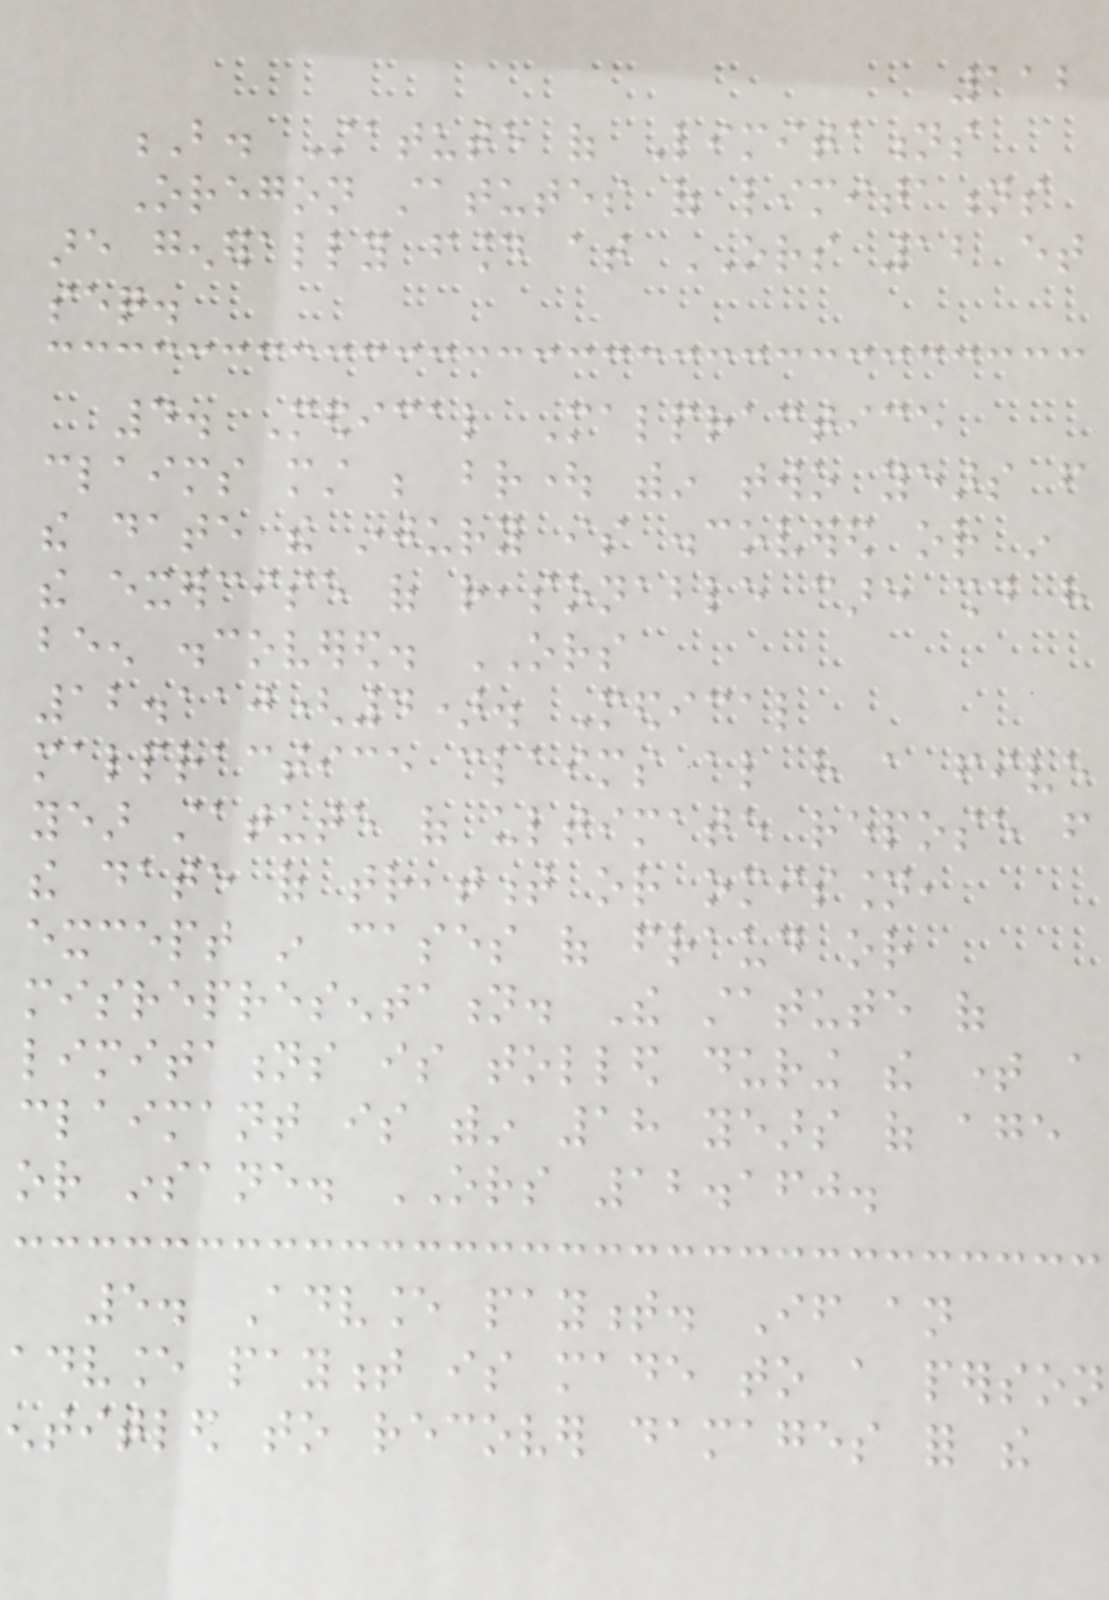112
B. Statute of Limitations
Oregon statutes of limitations
are generally found at ORS 12 et
seq.
4. Medical Malpractice
claims must be brought within two years from
the date the injury is discovered or in
the exercise of reasonable care should have
been discovered. ORS
12.110(4). Medical
malpractice claims also have a five
year statute of ultimate repose from
the date of treatment or omission,
except in cases of fraud or
misrepresentation. The statute of
limitations is tolled during the time a
claimant is within 18 years of age
or insane. ORS 12.160.
5. Advance payment. If an
advance payment is made to a person
entitled to recover damages for the
